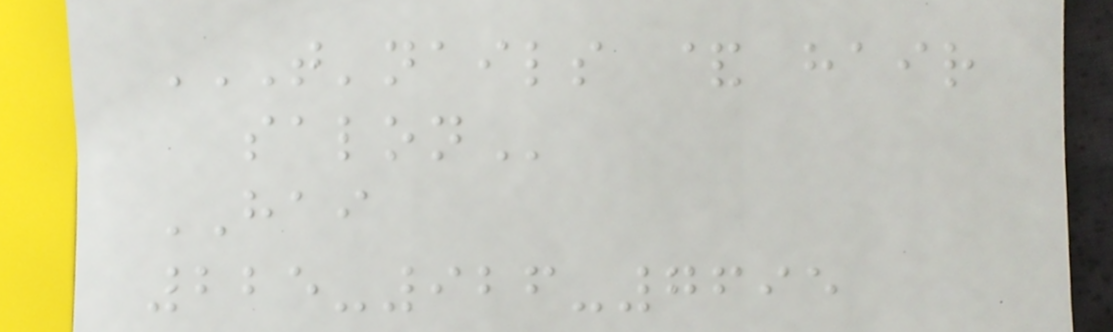T'NAILS & HAIR
SALON
HAI
225-926-7695
